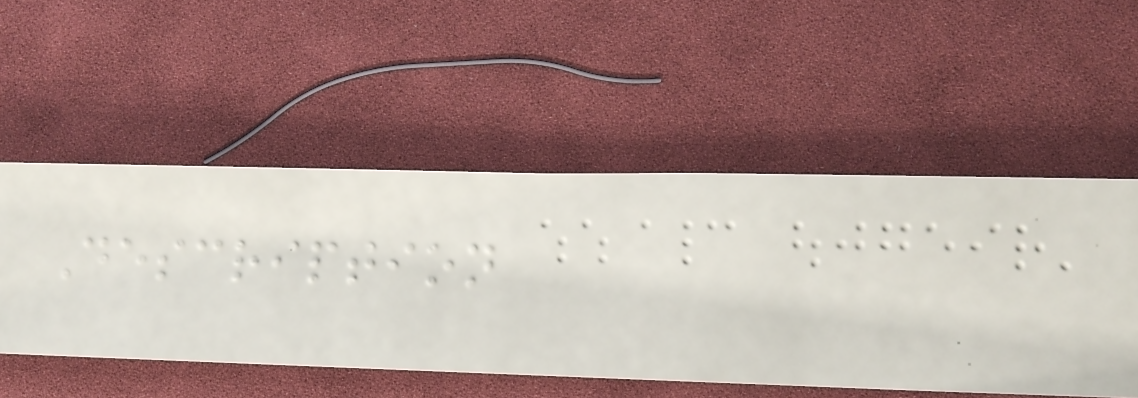Description
